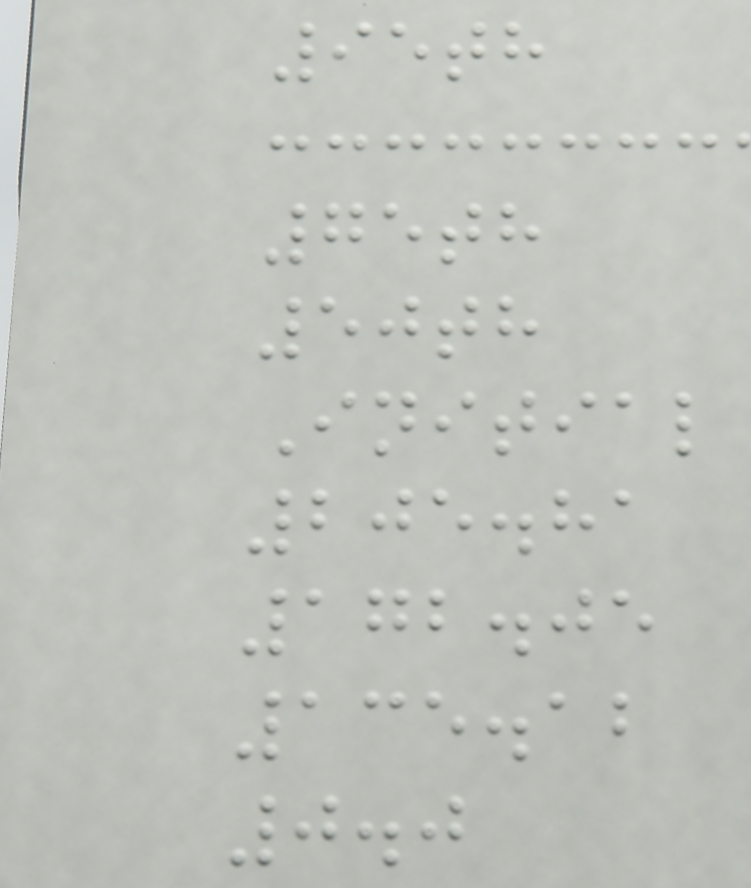95th
75th
50th
Initial
205.81
172.05
135.12
0.0
